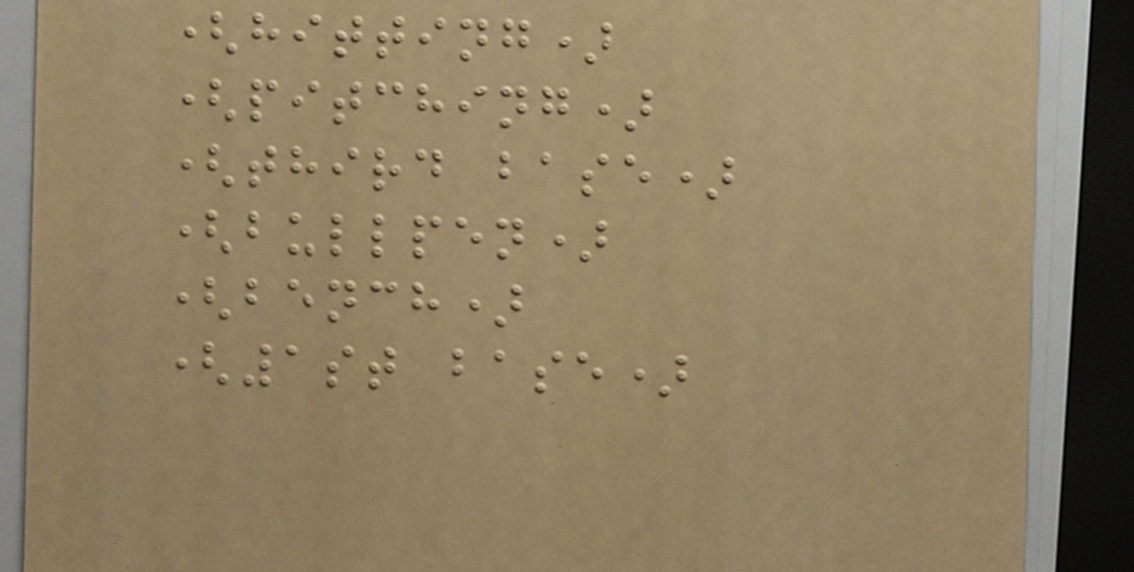(hitting)
(pitching)
(third base)
(bullpen)
(bench)
(1st base)
